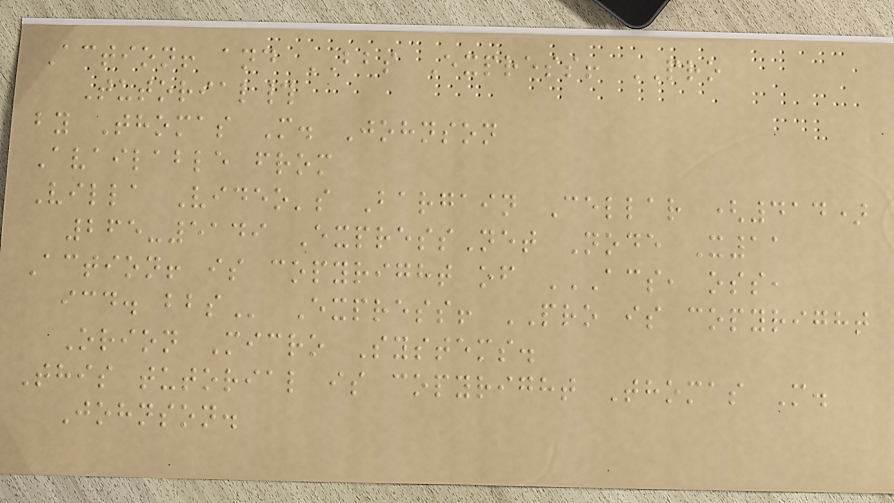Action! and BBS Express! PRO
Tutorial#
by Thomas M. Johnson
Available from
Villa Video's Bargain Cellar (414)
265-5149 ExpressNet Node X11
Action! is copyright of ACS, OSS,
ICD. BBS Express! PRO is copyright
Orion Micro Systems.
This tutorial is copyright Thomas M.
Johnson.
